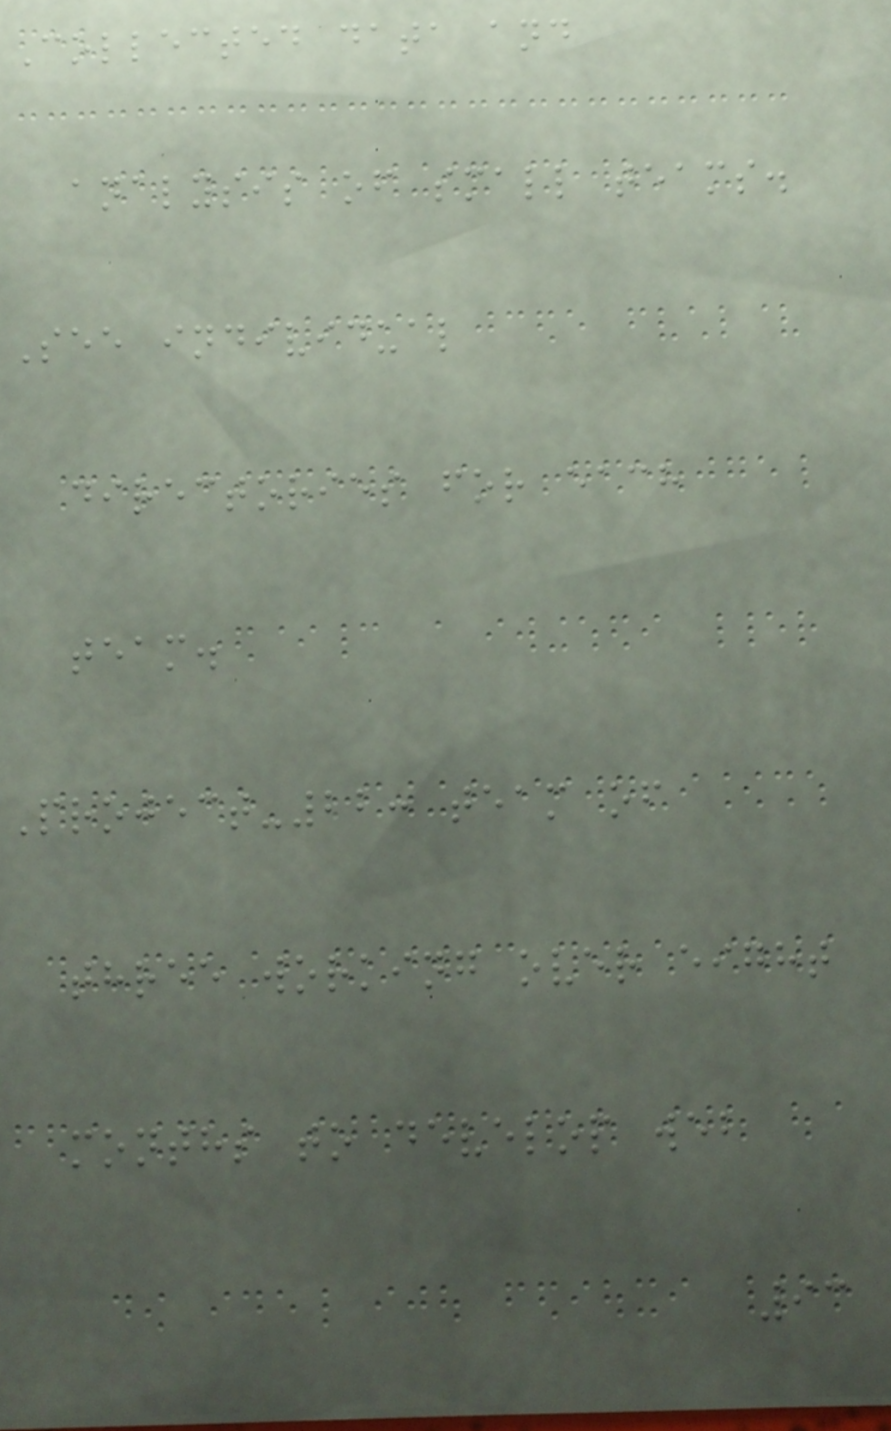Collected data and
analysis of small teams.
See individual
directories for each
team.
Project-22: team of
three working over eight
months to develop web
93
